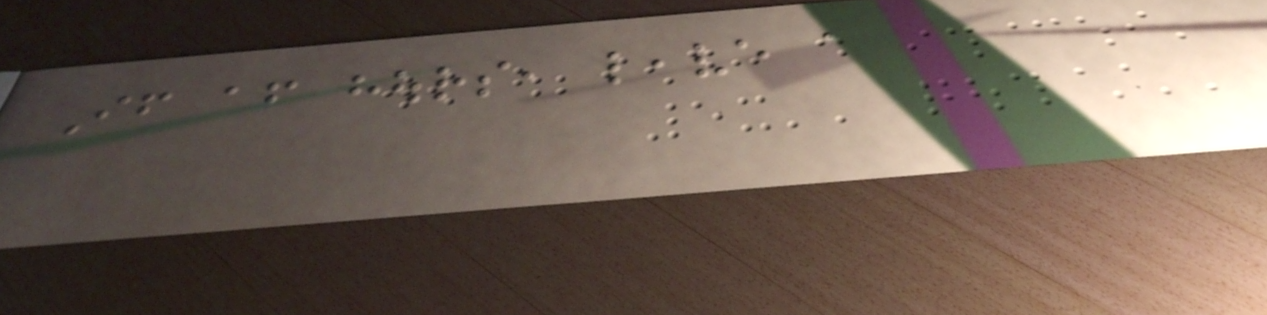If after hours, leave a
